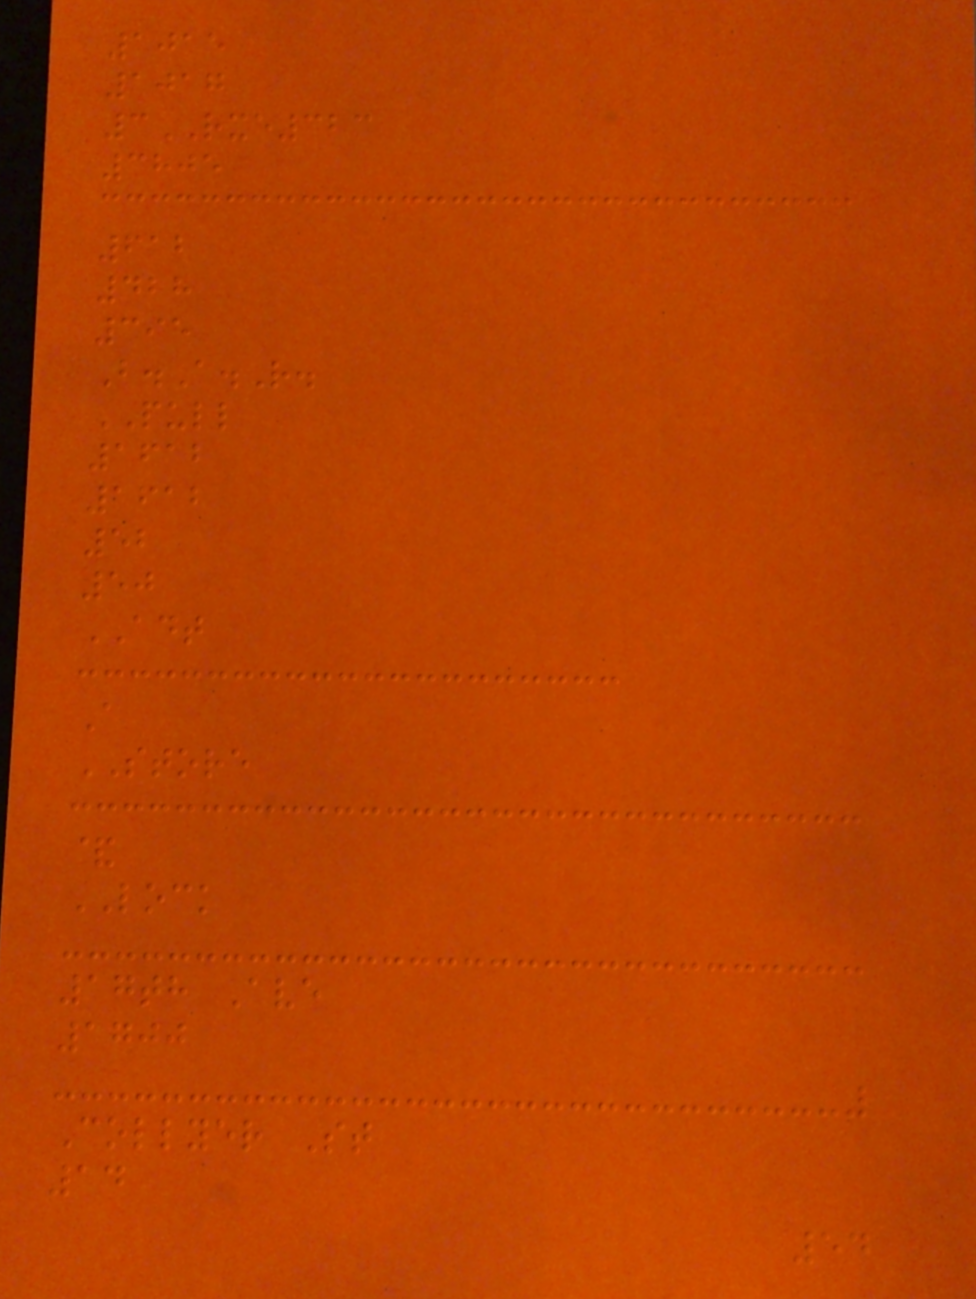1015
1017
3RXE323
3805
612
428
395
B.A.R.
PULL
1612
1612
52
50
ADT
A
STORE
&
LOCK
17th Ave
1700
Collyer St
14
54
